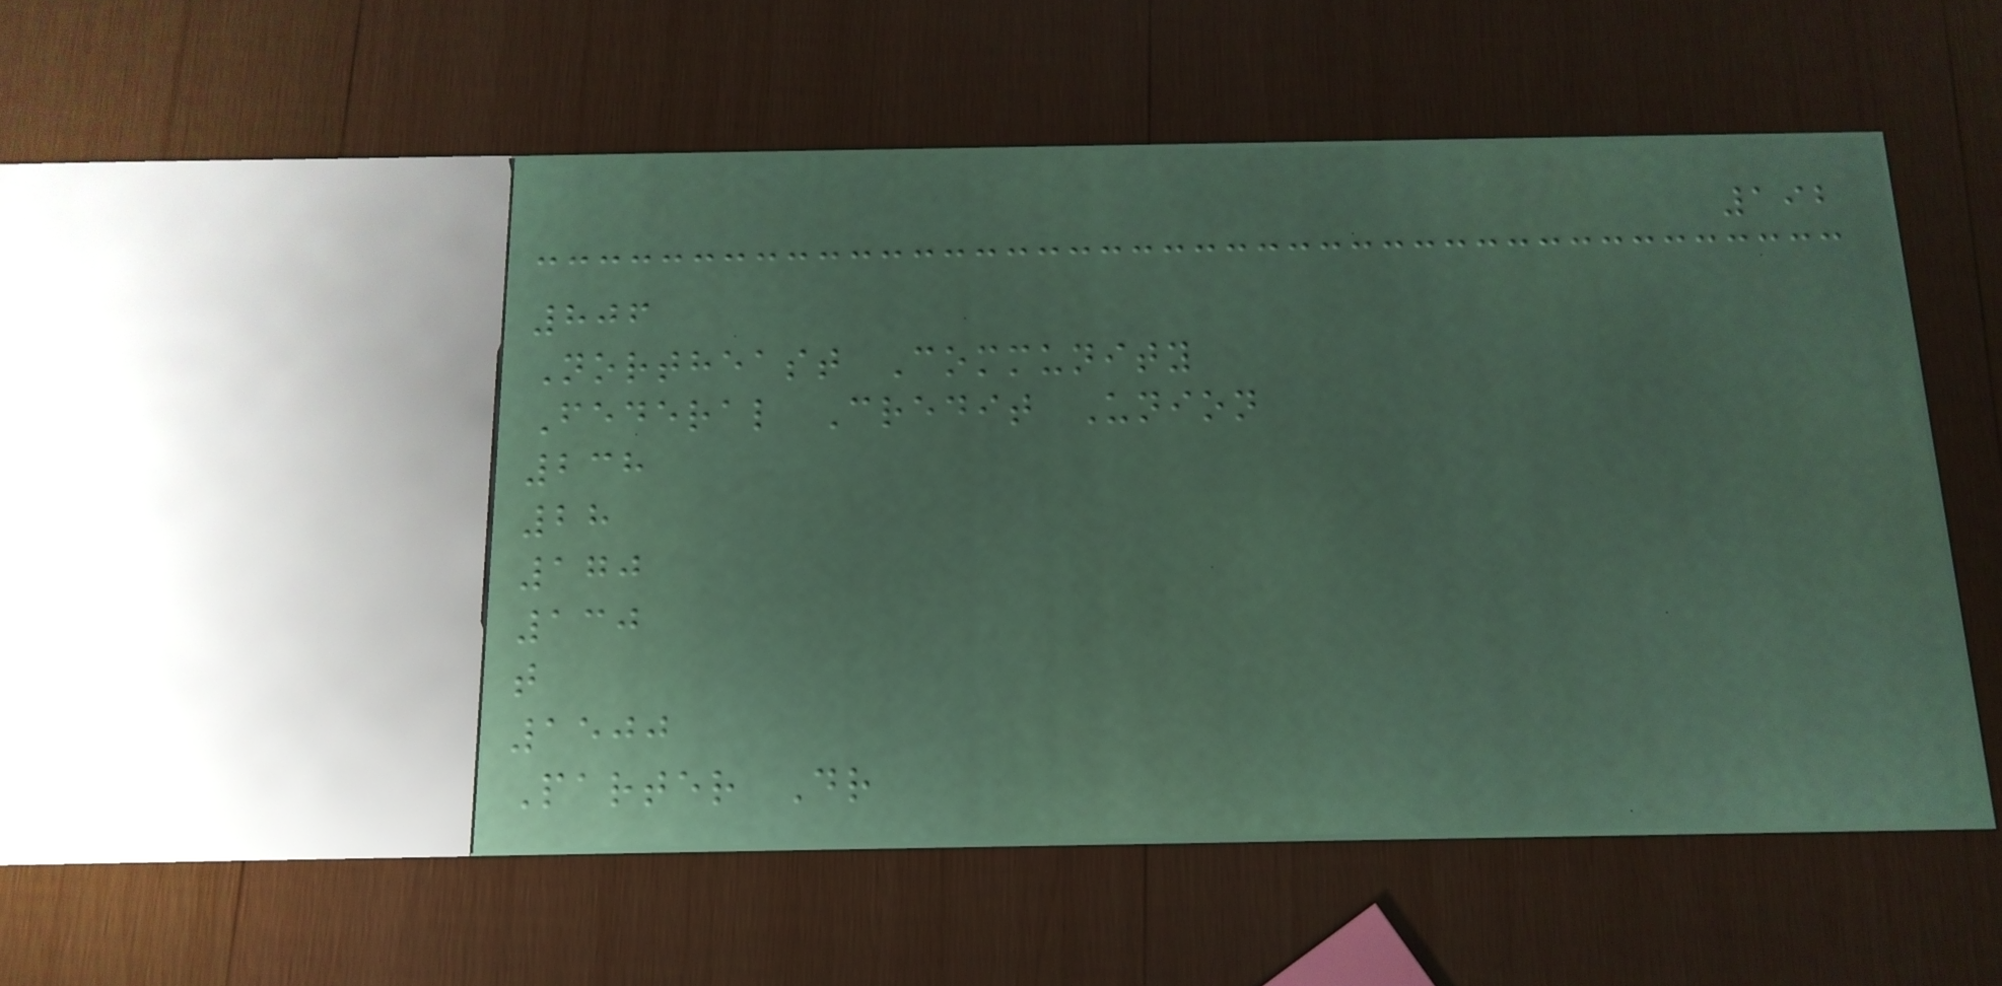192
806
Northeast Community
Federal Credit Union
238
28
170
130
t
1500
Parter Dr
